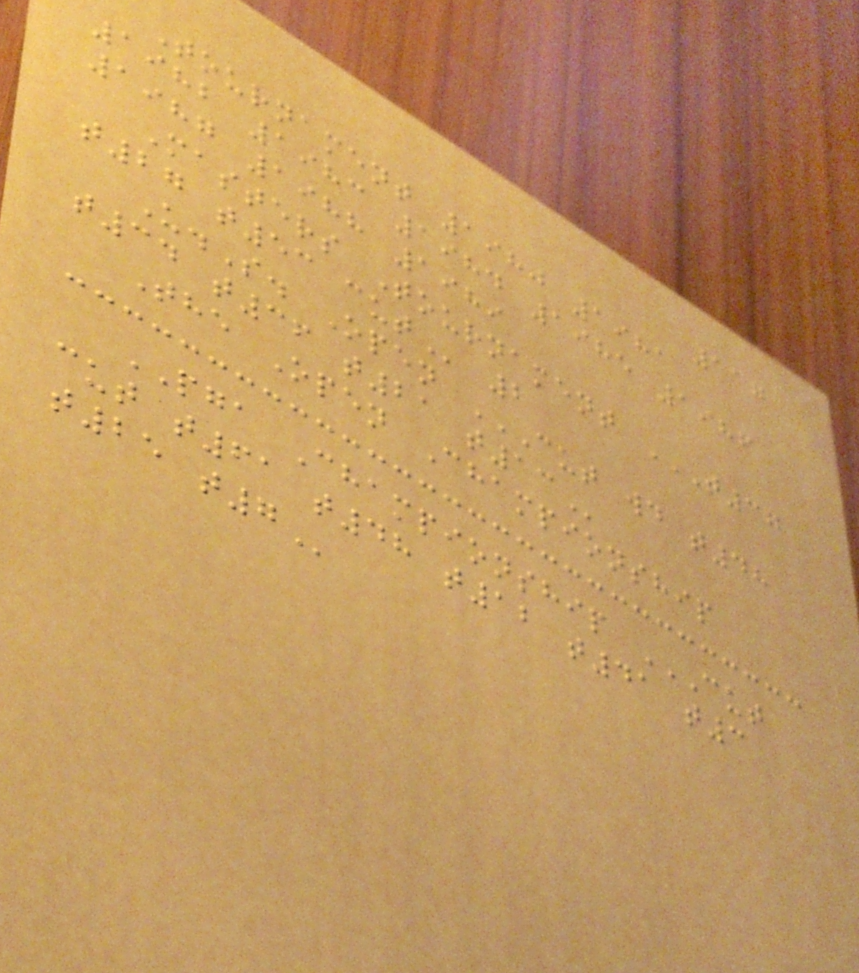117
Tournament 1980 1981
1982 1983 1984 1985 1986
1987 1988 1989
Masters Tournament T37
T27 T53 CUT 2
U.S. Open CUT WD T48
T34 T36 T21 T13
The Open Championship
PGA Championship CUT
CUT T61 T48 T12 T41 T3
T25 T7
